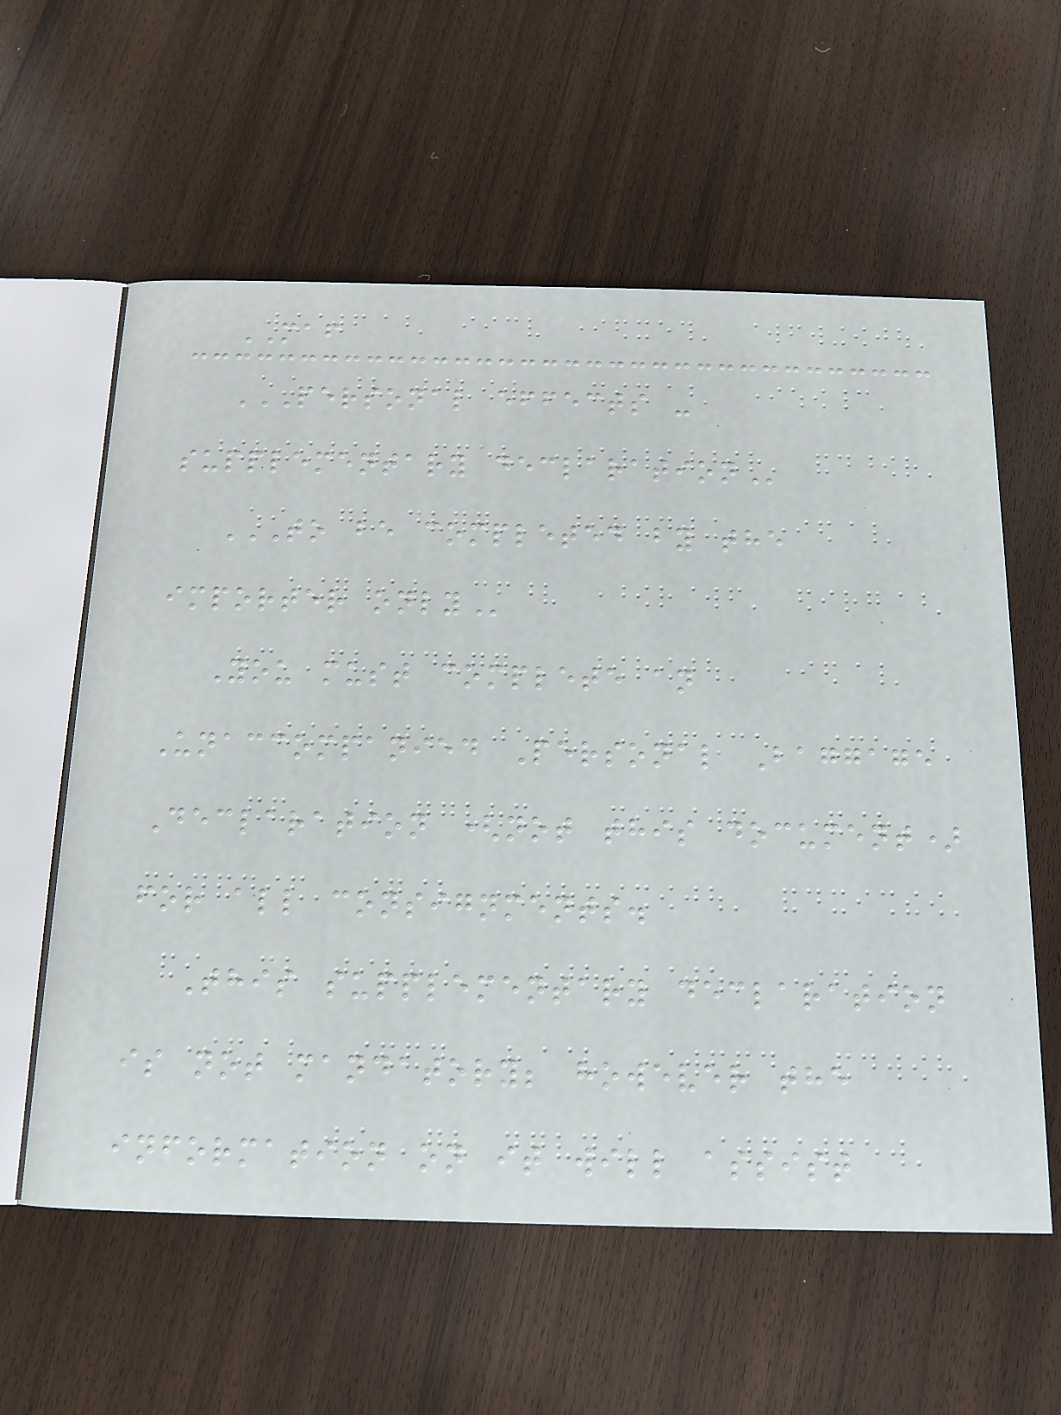MAF
PERSONAL EFFECTS -
SUPPLEMENTARY DECLARATION
TO BE COMPLETED BY THE
IMPORTER ONLY
You must complete an
Unaccompanied Personal Baggage
Declaration (not this document)
for all consignments.
This supplementary declaration
is not mandatory; however the
information on it will assist
